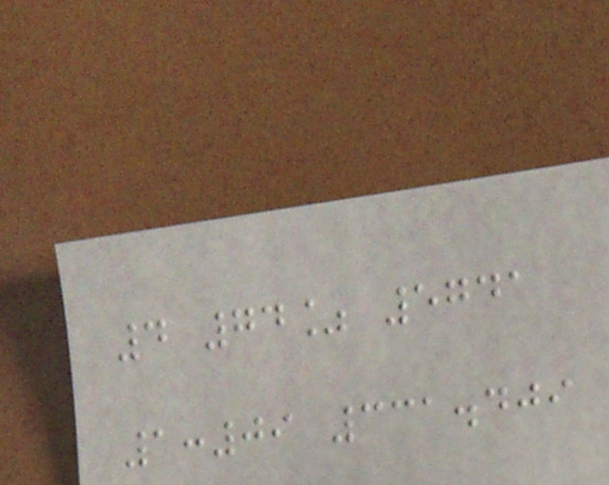4 74% 5741
1:09 331.409
